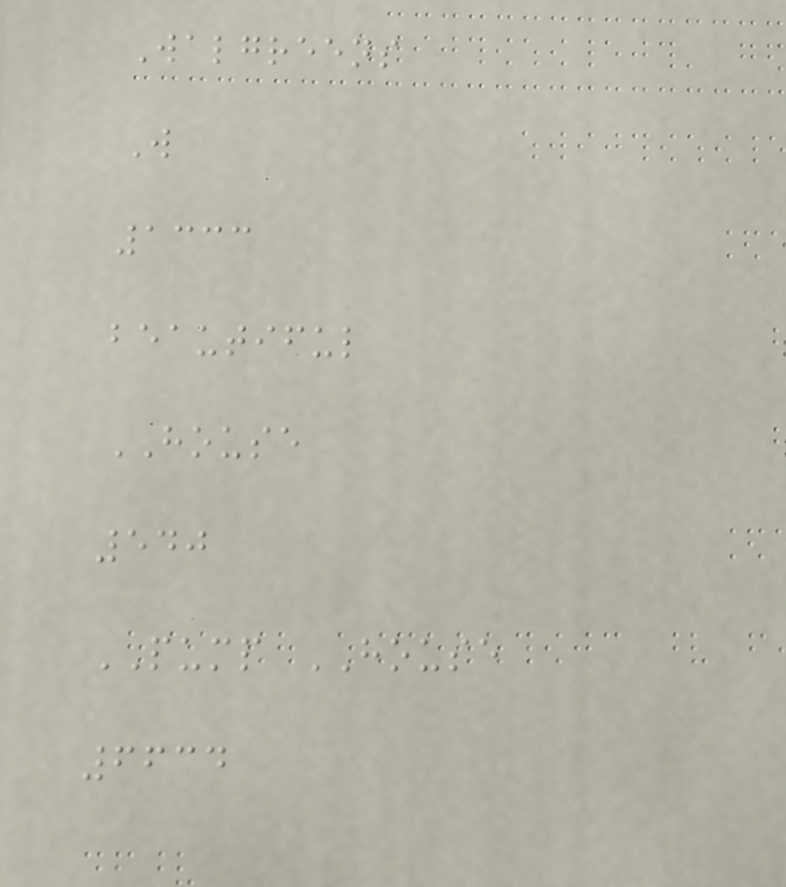Walgreens
W
1333
beautiful
HOUSE
540
PUMP HOUSE
6634
